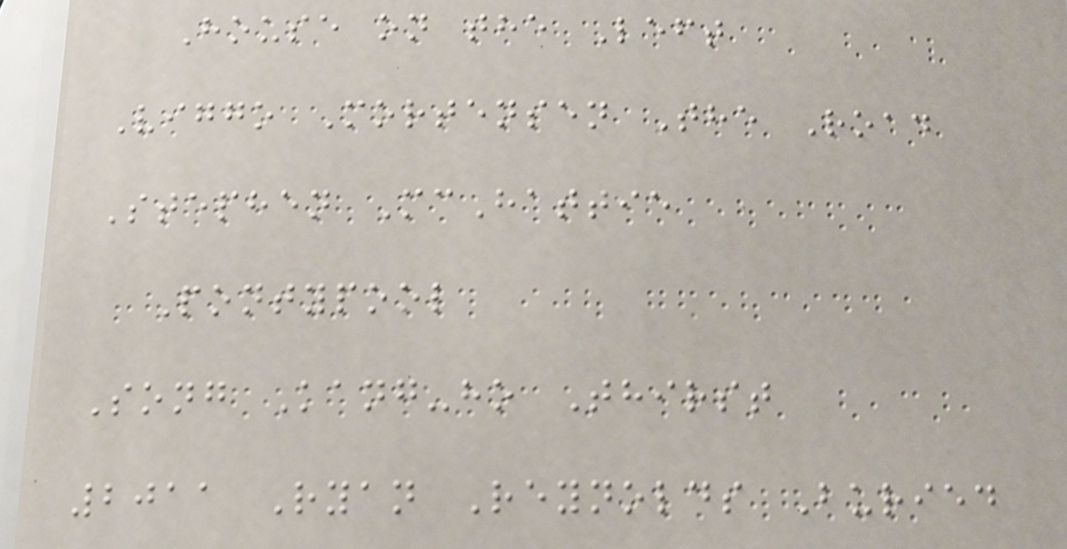House on the Left
Viggo Mortensen The Road
Stephen McHattie
Pontypool
Song Kang-ho Thirst
2011 Ryan Reynolds Buried
